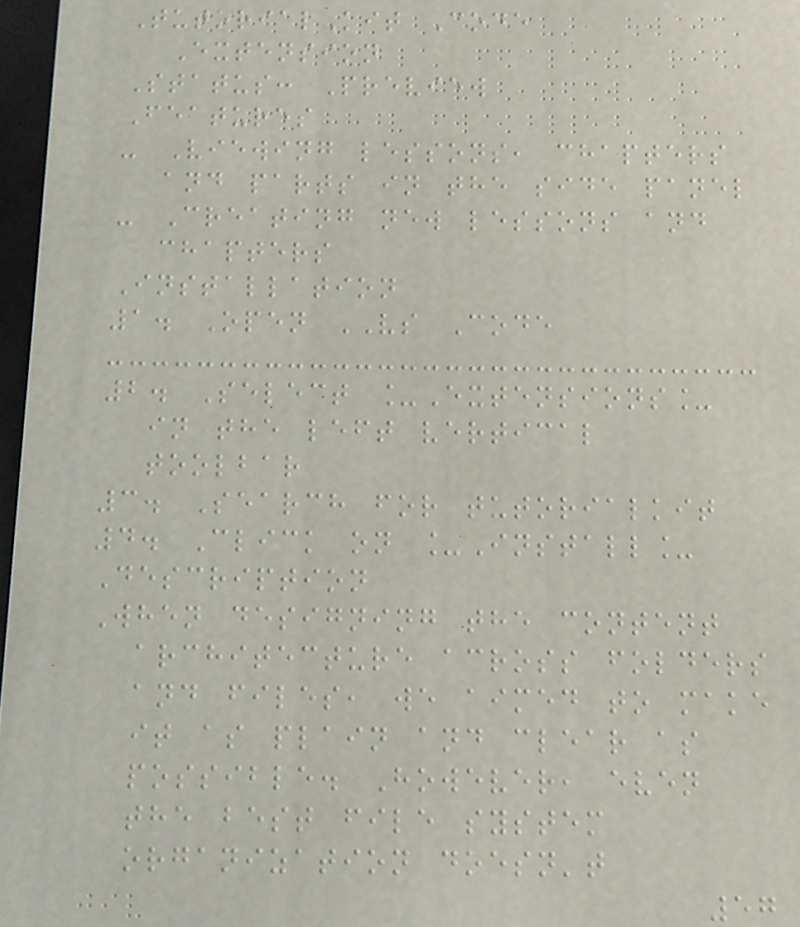TutorialKit Code
Extension
Status: Preview
Features
- Viewing lessons, chapters
and parts in the side panel
- Creating new lessons and
chapters
Installation
1. Open VS Code
2. Select _Extensions_
in the left vertical
toolbar
3. Search for tutorialkit
4. Click on _Install_
Description
When designing the content
architecture across folders
and files, we aimed to make
it as plain and clear as
possible. However, even
the best file system
organization doesn't
57
